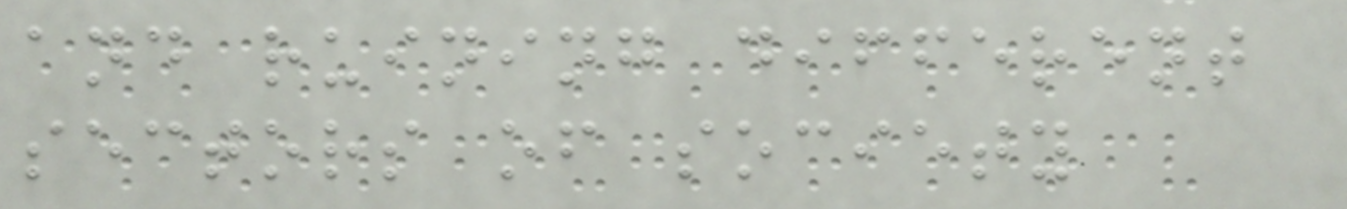and ruining different
sectors of society
